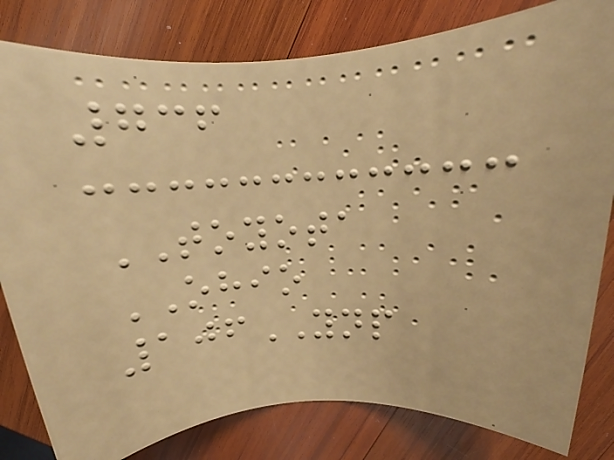736
TOYOTA
OHIO
106YNP
